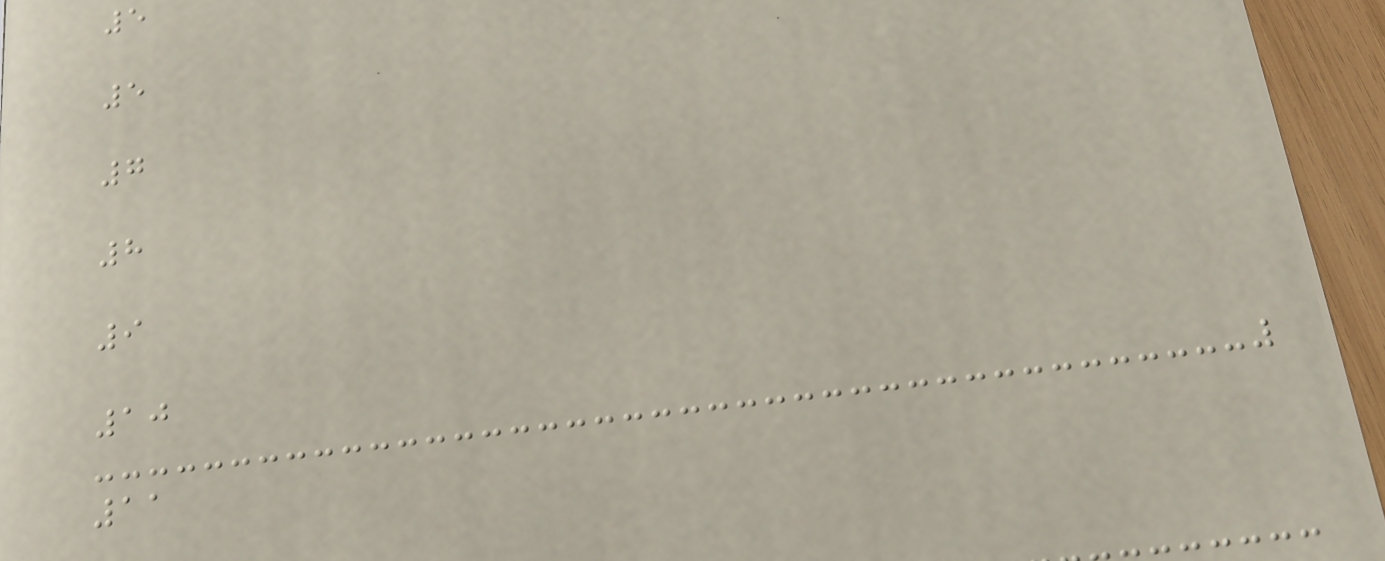5
5
7
8
9
10
11
